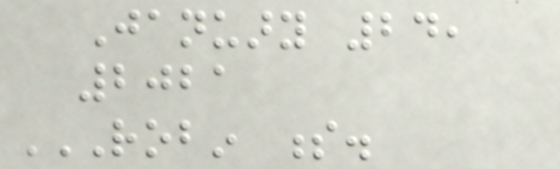January 24,
2021
ROBIN S.
